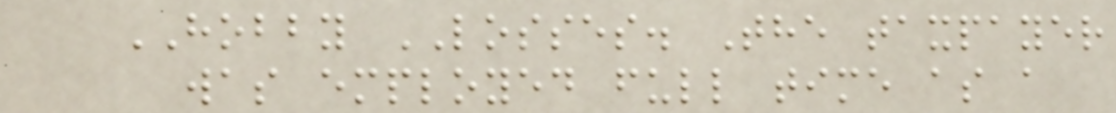HOBBY LOSSES. The taxpayer
was employed full time as a
